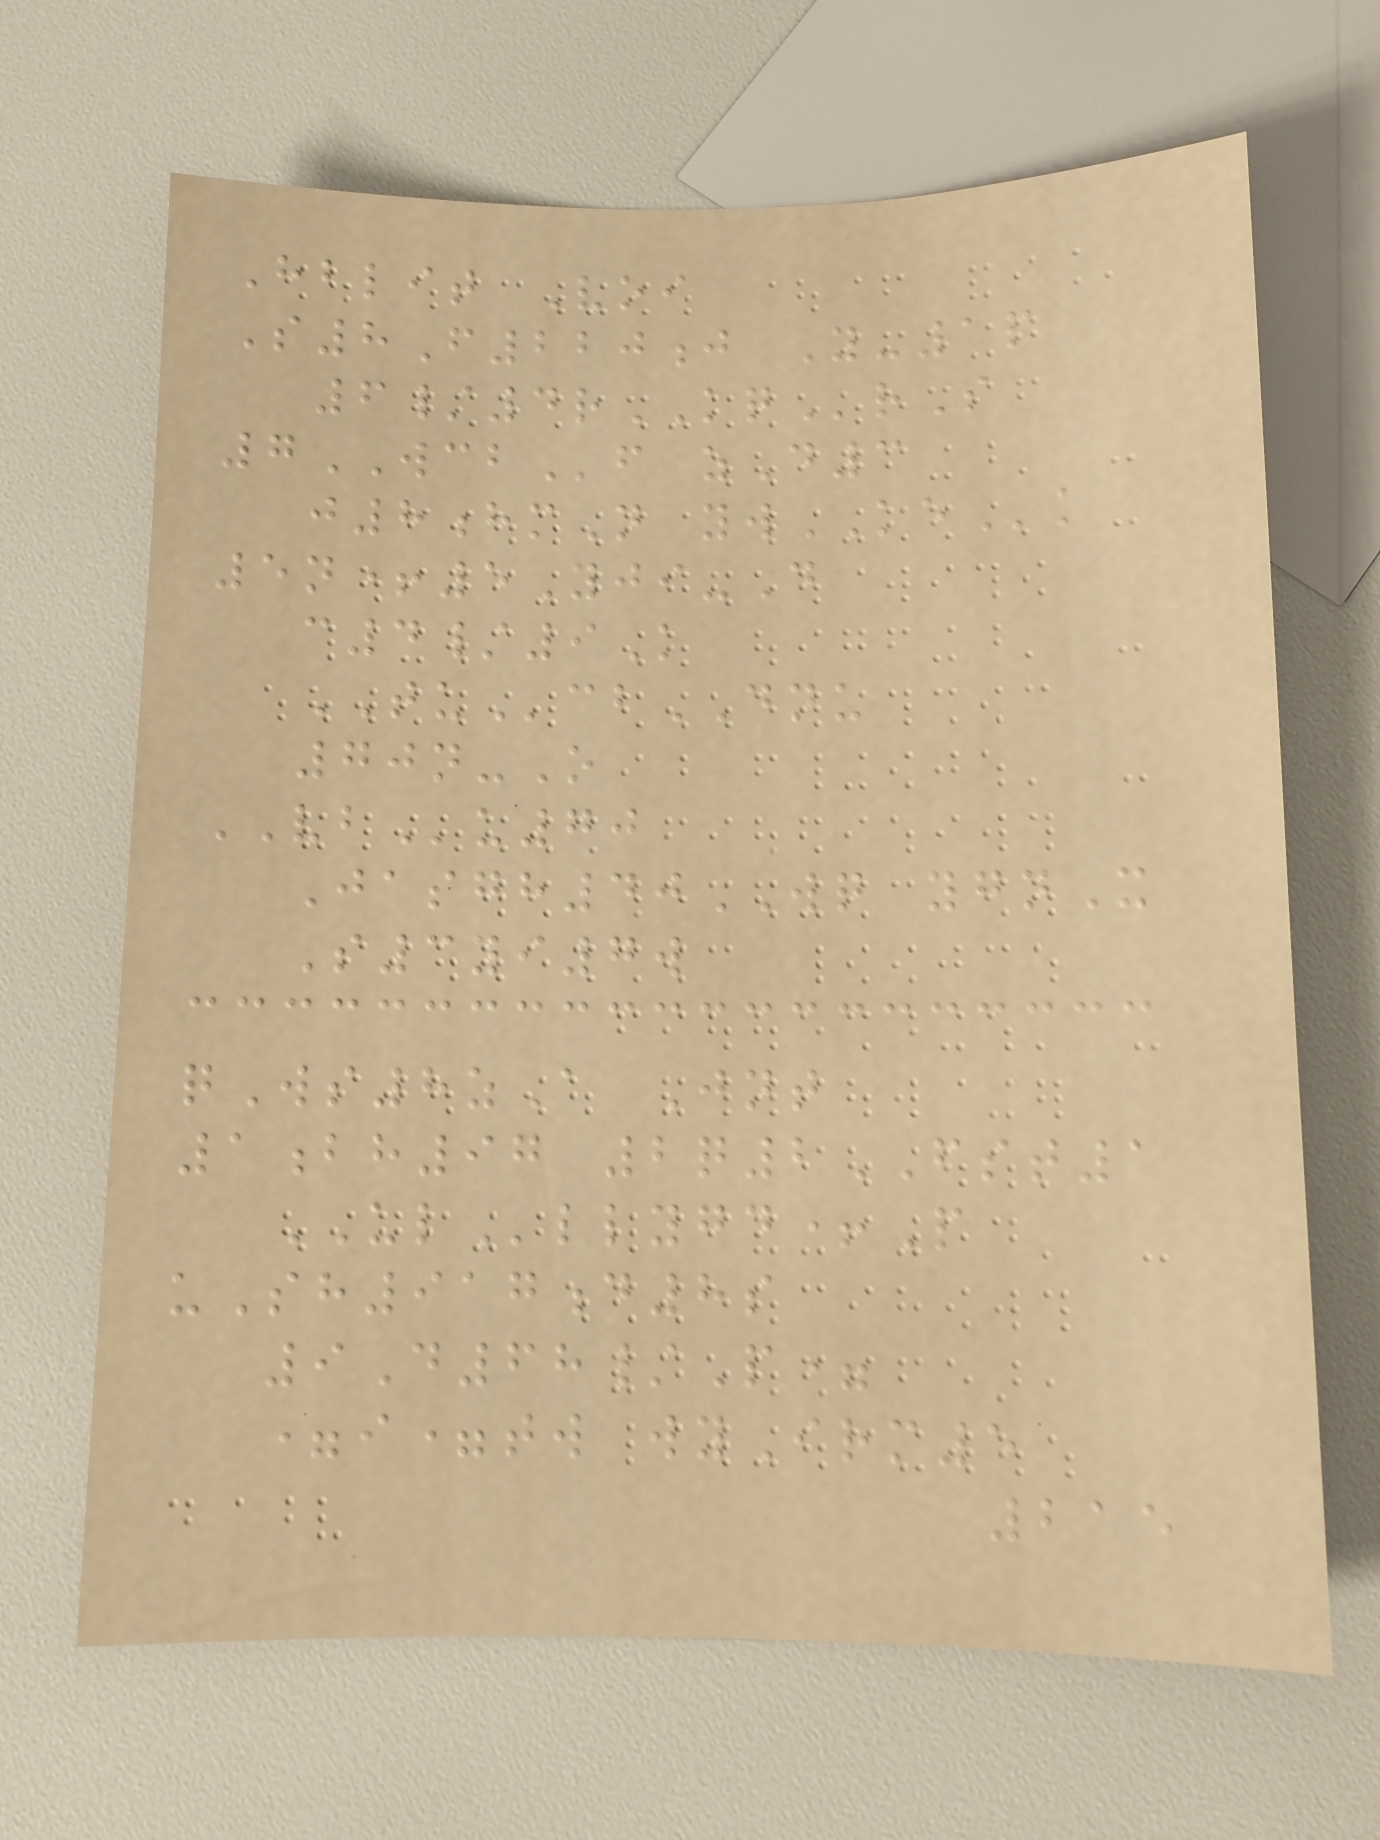Hblit Voi
S8F220j Y-1p
6/4rKQrS
7WCBf zD3
j8hmN ywKEk
5n+5Yji-D
c4/9K
TUcbDNU
70n-O
VBu70
Jasgh40WQ ygnX
S3yi7w
qWs8zA Jnt
1bh97 2q2FST1
ULllygd+P
uSh917d8s
9D68/P=
=i=tw wyIrm5
215
